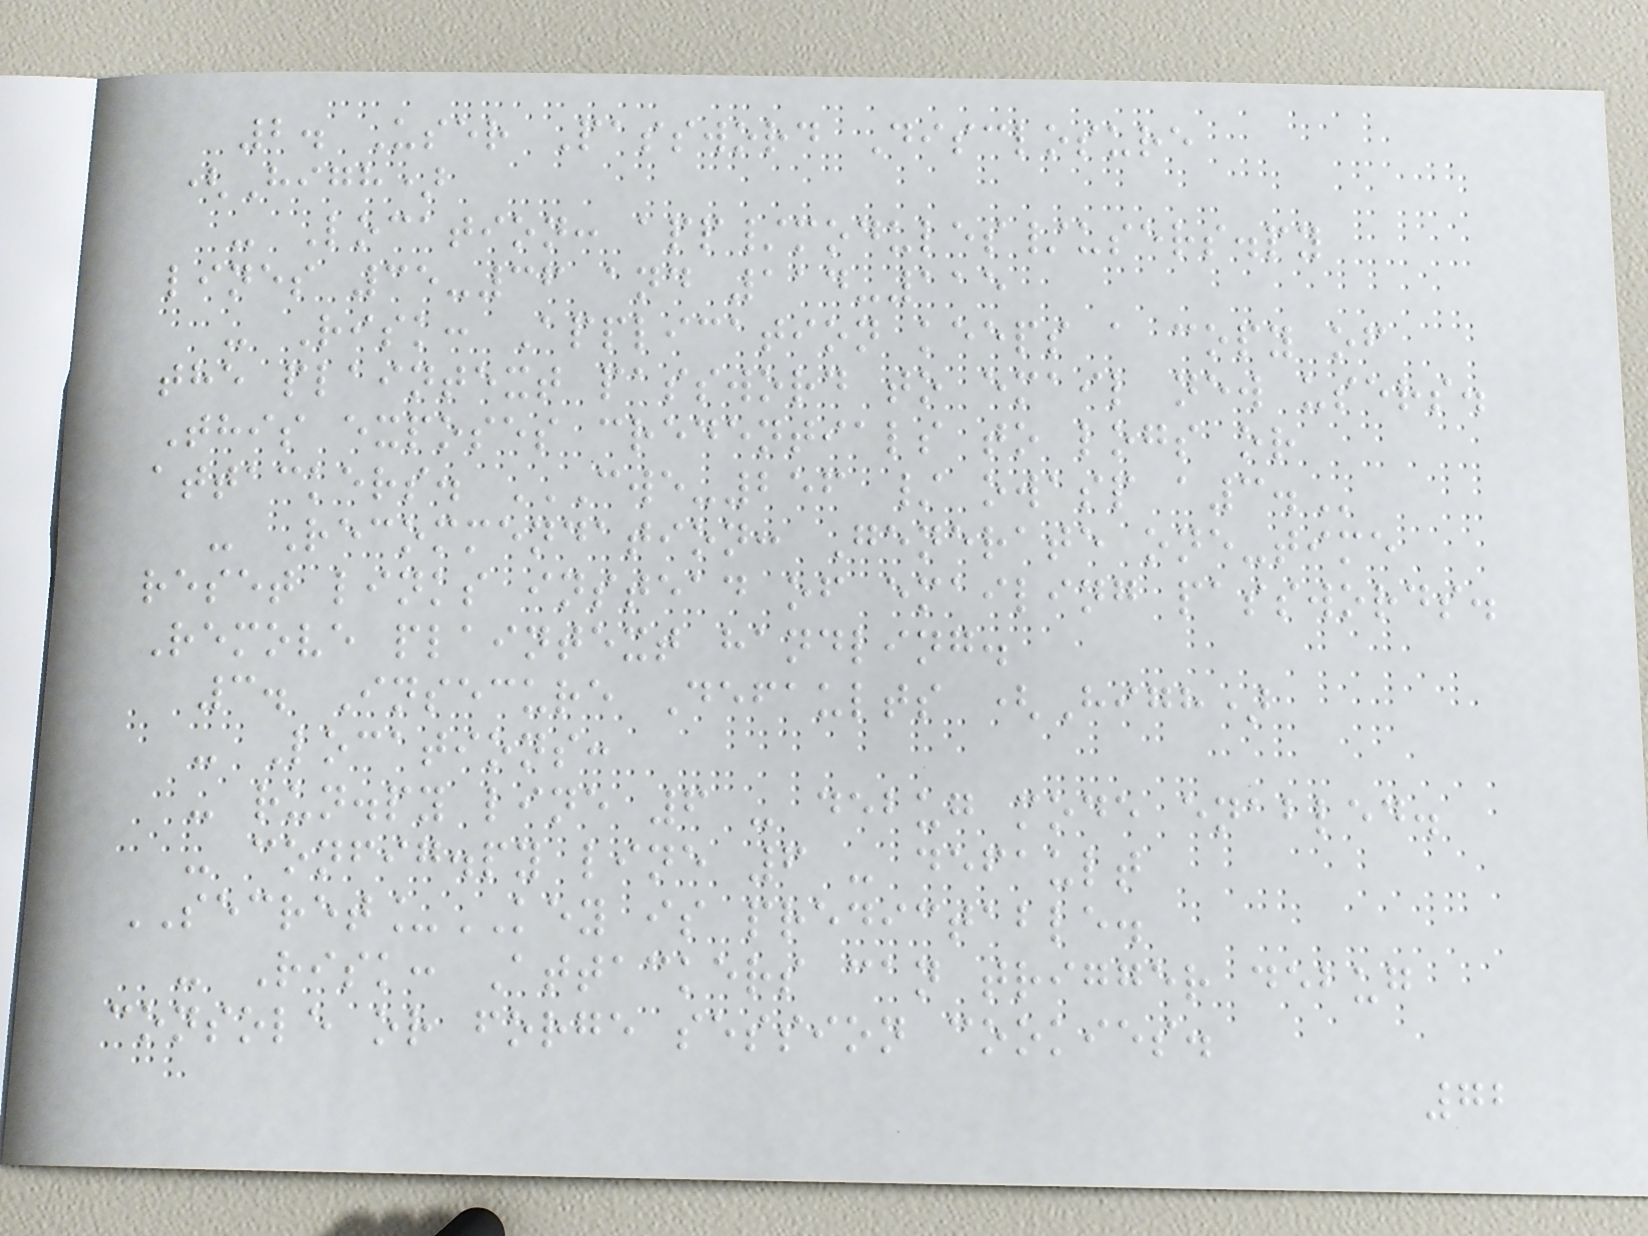2. User Password Disclosure
(High)
- Location: app/modules/users.py
lines 35-36 and 114-115
- Risk: Application keeps a copy of
the plaintext password to email new users.
This exposes credentials to logs or
attackers. CWE-256 / OWASP A3.
- Recommendation: Generate one-time
reset links instead of emailing passwords.
Remove plaintext handling.
3. Insecure Defaults (High)
- Locations:
- run.py line 6 - debug mode enabled.
- config.py line 6 - default
SECRET_KEY is predictable.
- Risk: Attackers can trigger debug
console or forge session cookies.
72
